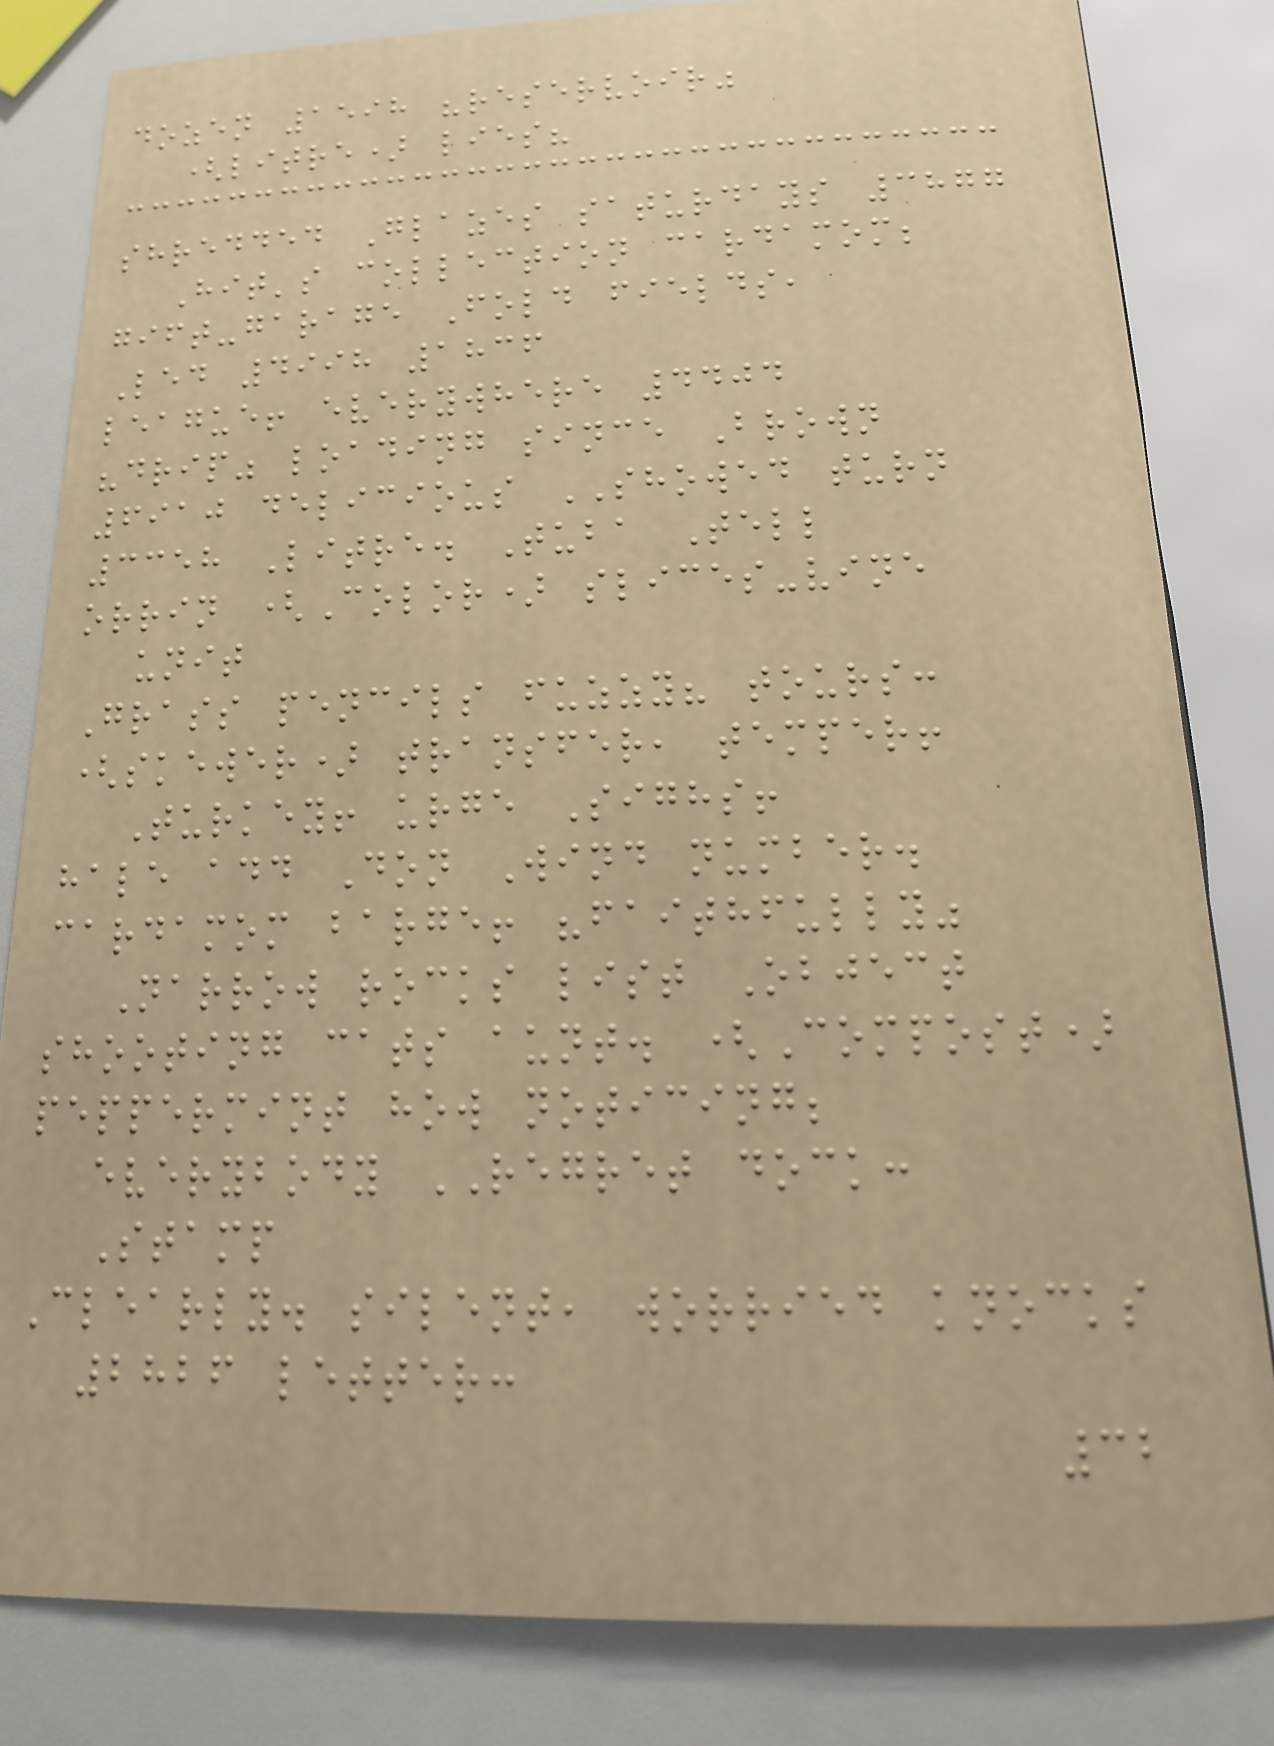dozen 1598 "reservoir"
(litre) lies?
shredded Glazes saturdays 3877
Hit's collection cardamom;
gift-garage Fold fields,
Led 4998 1836
league! everywhere 4404
"drip" loading since Brown
6910 delicious SHOWED turn
3358 Litre. Tuba Tell
orrin (Color) slices-vine
unit
Grass pencils fuzzy? tours:
(skewer) transfer, temper!
Turkey! urge Sighs!
hale add Don Wind number.
cardamom barge! "faithfully"
Narrow rocks list Object
shooting cats aunt. (Compost)
peppermint how noticing;
everybody REGRET dock:
Stamp
Clearly. silent, worried knocks
2826 letter:
32
